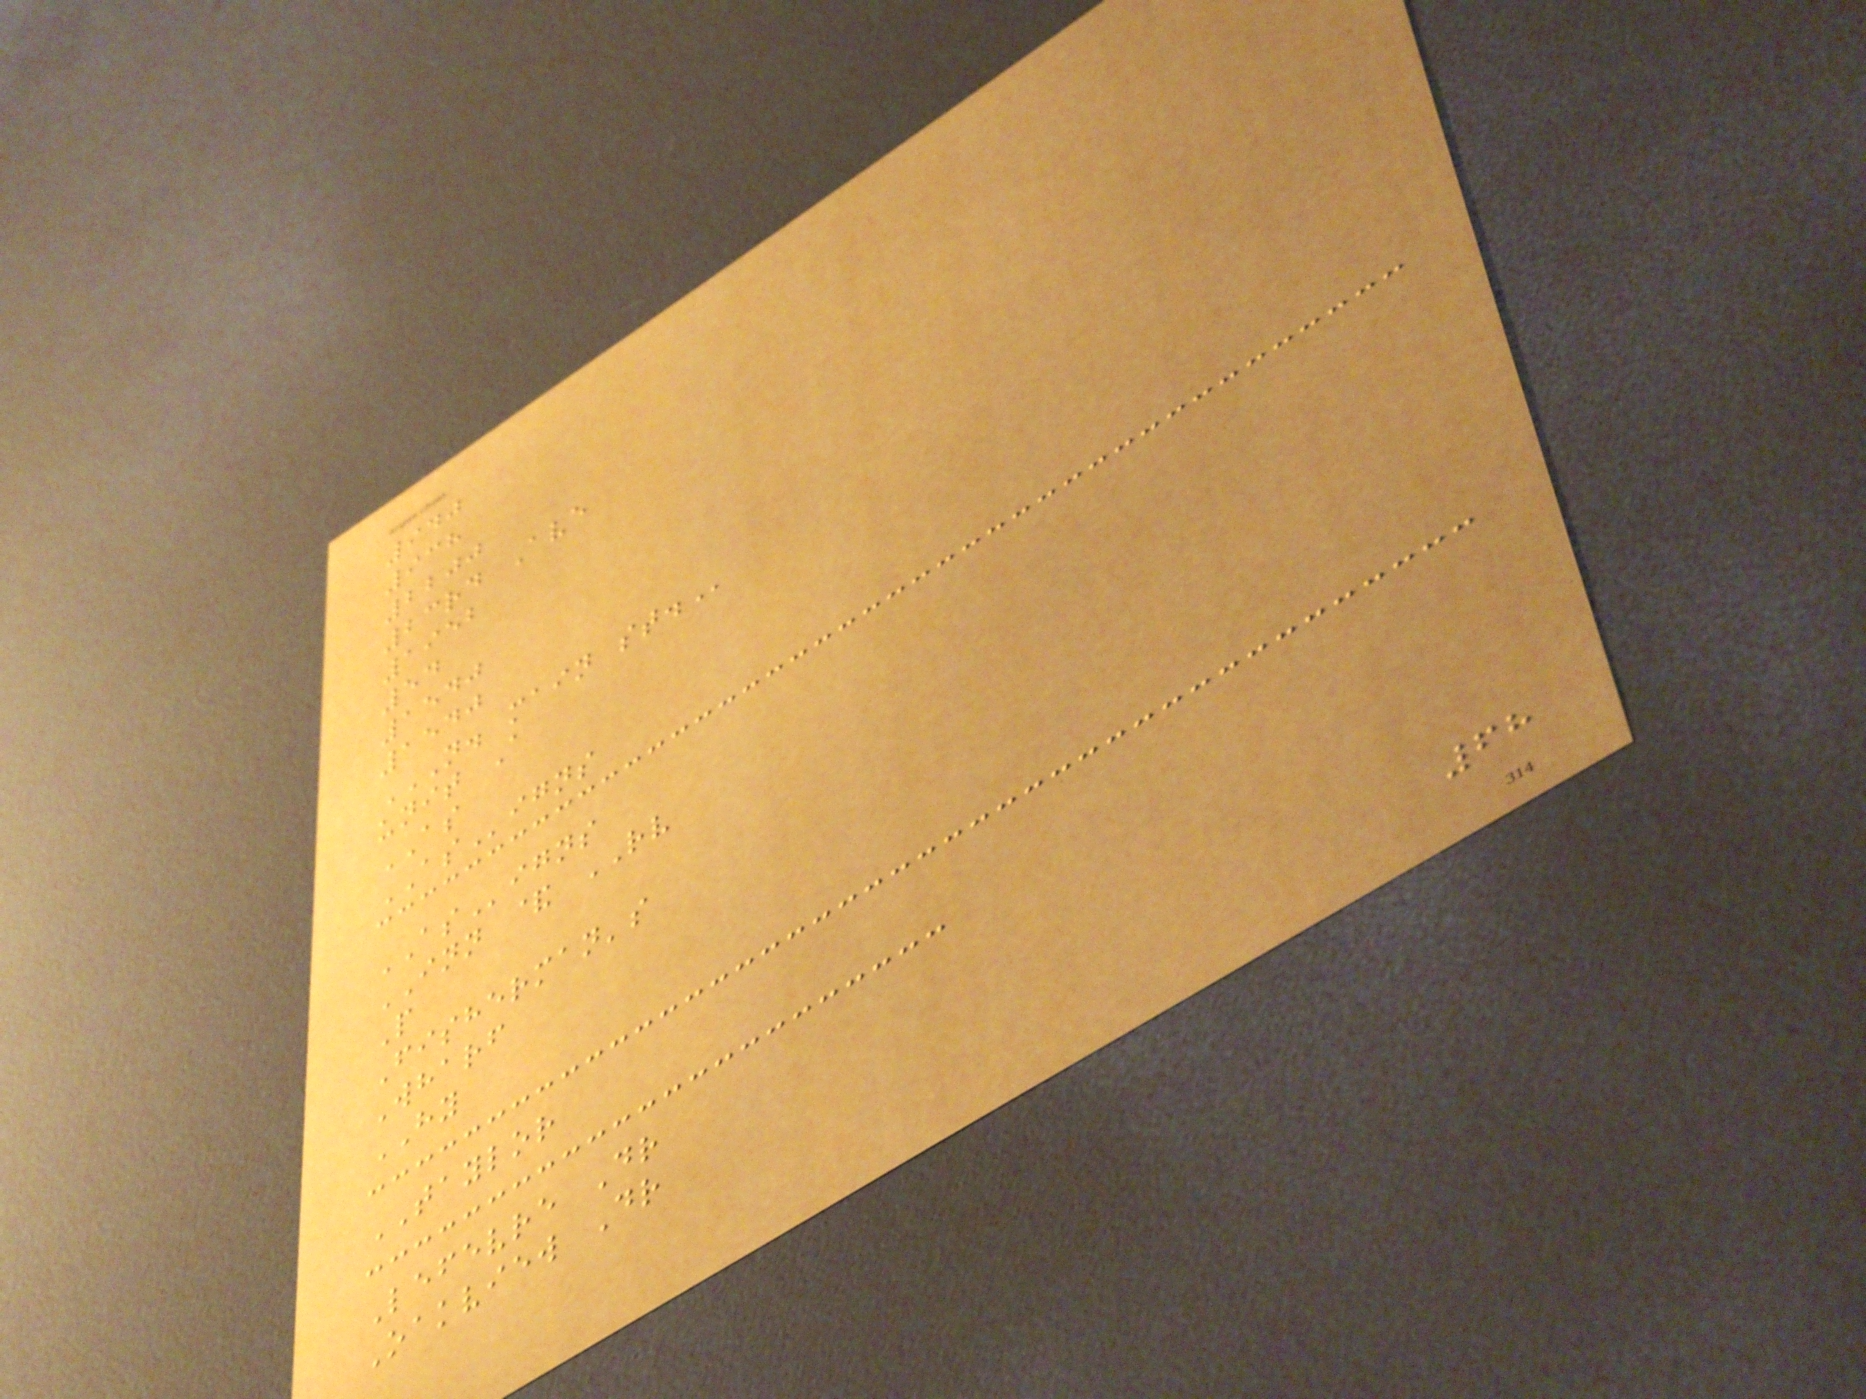940
938
2200
23rd Ave
1952
54
1540
1540
N. MAIN ST.
unit A
AS
ASigns
ASigns
INN & RV
P
Fisherman's
Wharf
HY
TAYLOR
Lefevre Dr
Oakview Dr
68
